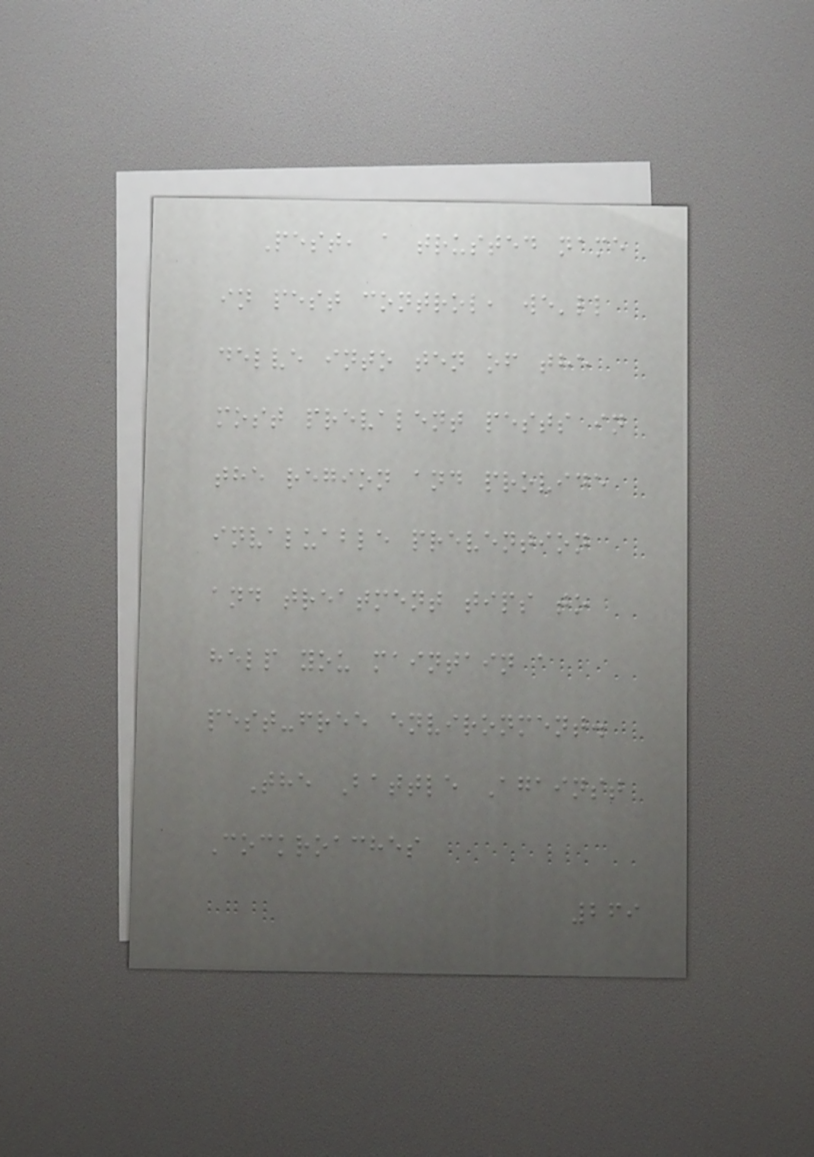Pest, a trusted name
in pest control, we'll
delve into ten of the
most prevalent pests in
the region and provide
invaluable prevention
and treatment tips to
help you maintain a
pest-free environment.
The Battle Against
Cockroaches
269
